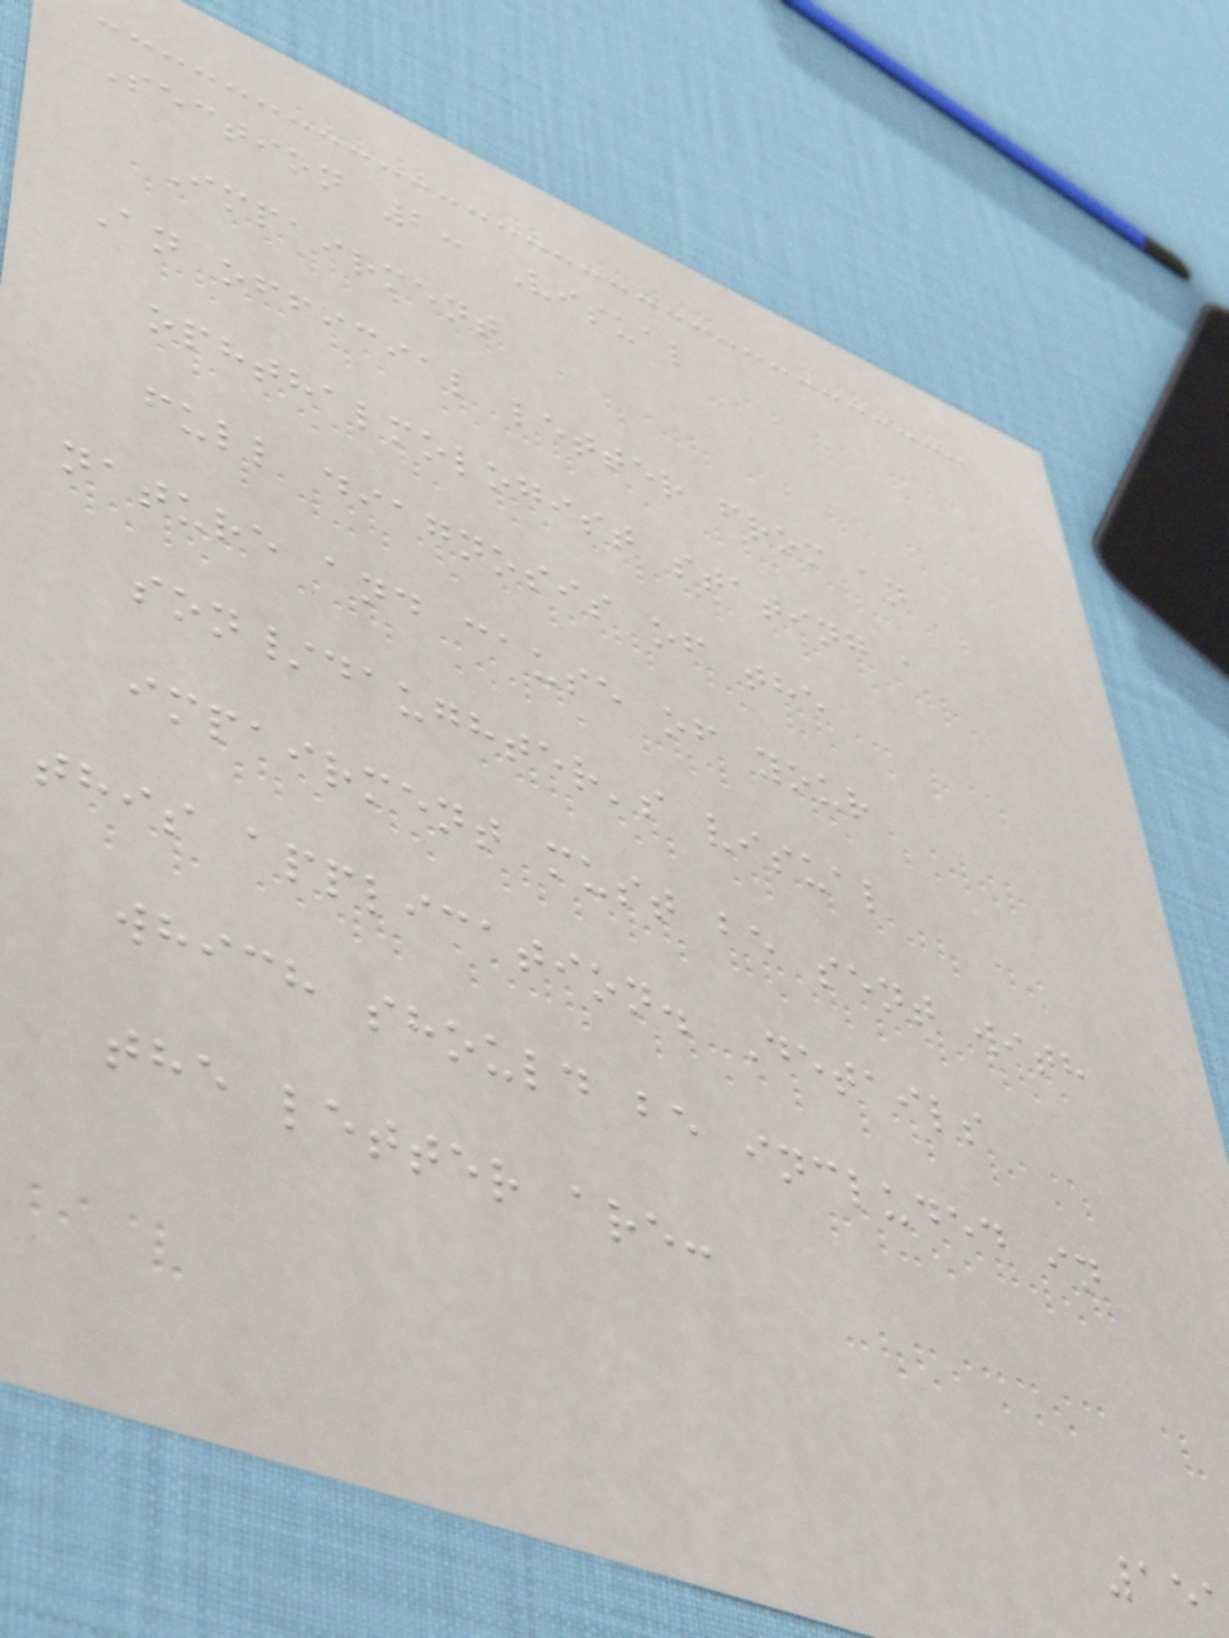Section 2: Visual
Impairment
An official letter from an
ophthalmologist stating a
full diagnosis of the
nature and cause of your
son/daughter's visual
impairment must be sent with
this application. Details
which should be included in
the letter are:
